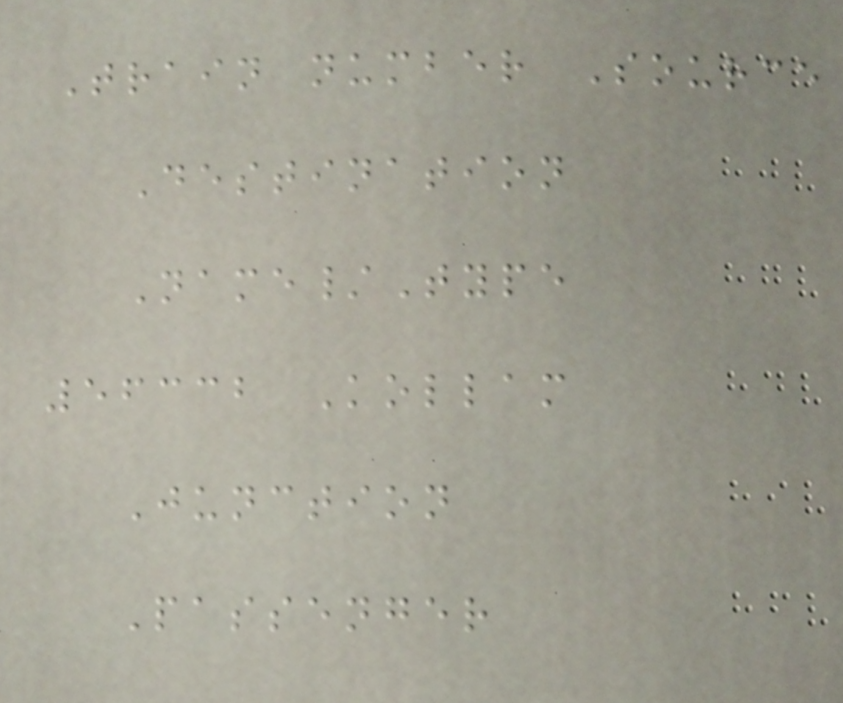Train number Source
Destination
Name/Type
56332 Kollam
Junction
Passenger
